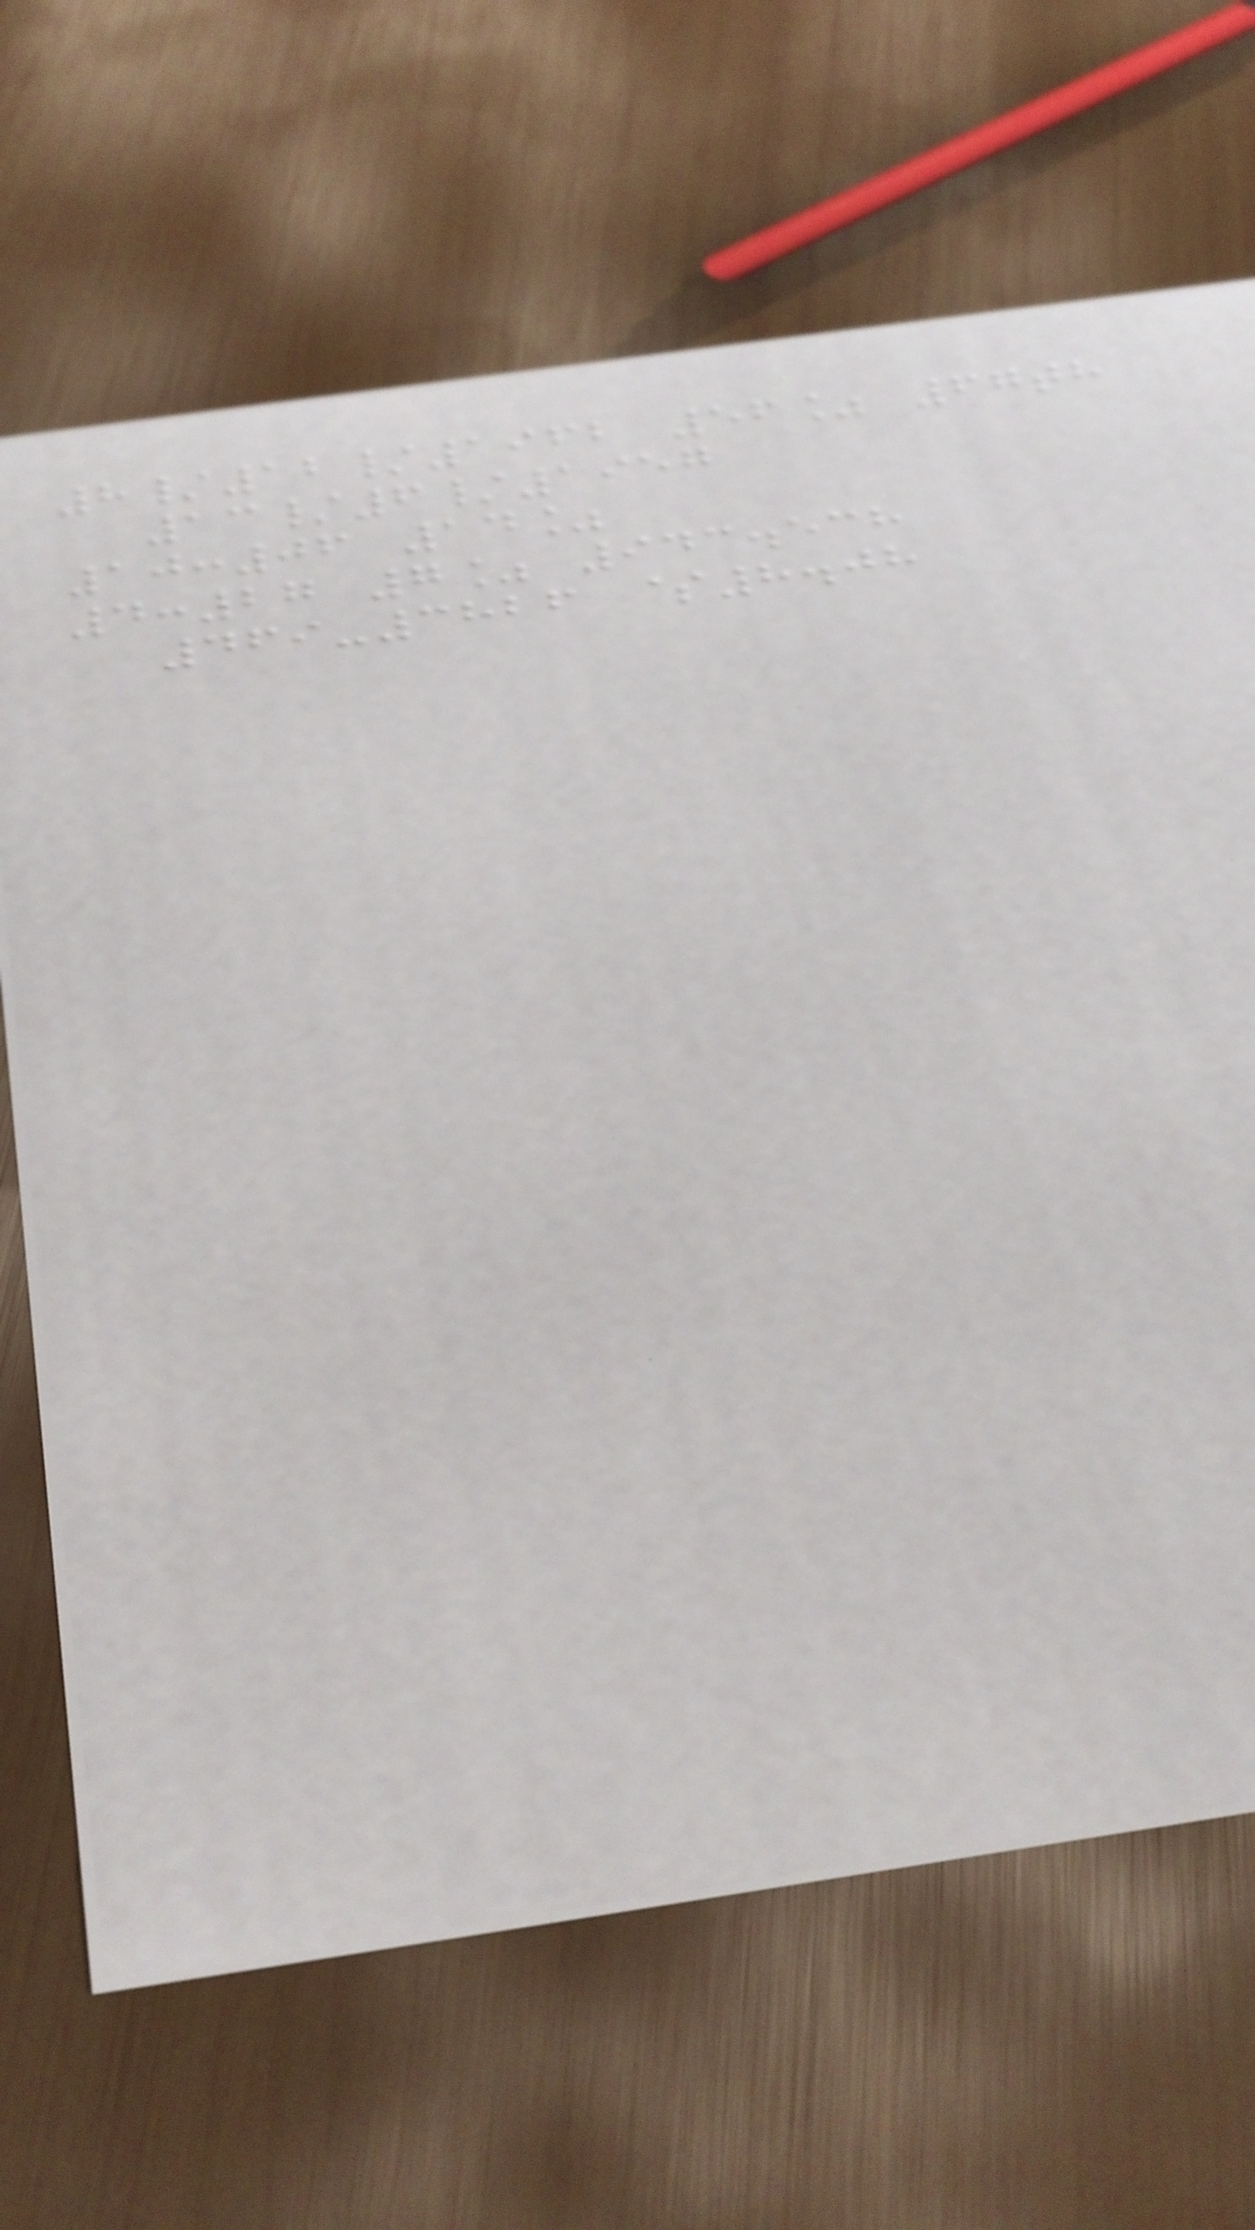8/12/1962 56% 67th
13/6/1957
10:06 14%
4:27 7% 943.538
469-3826 $8.08
